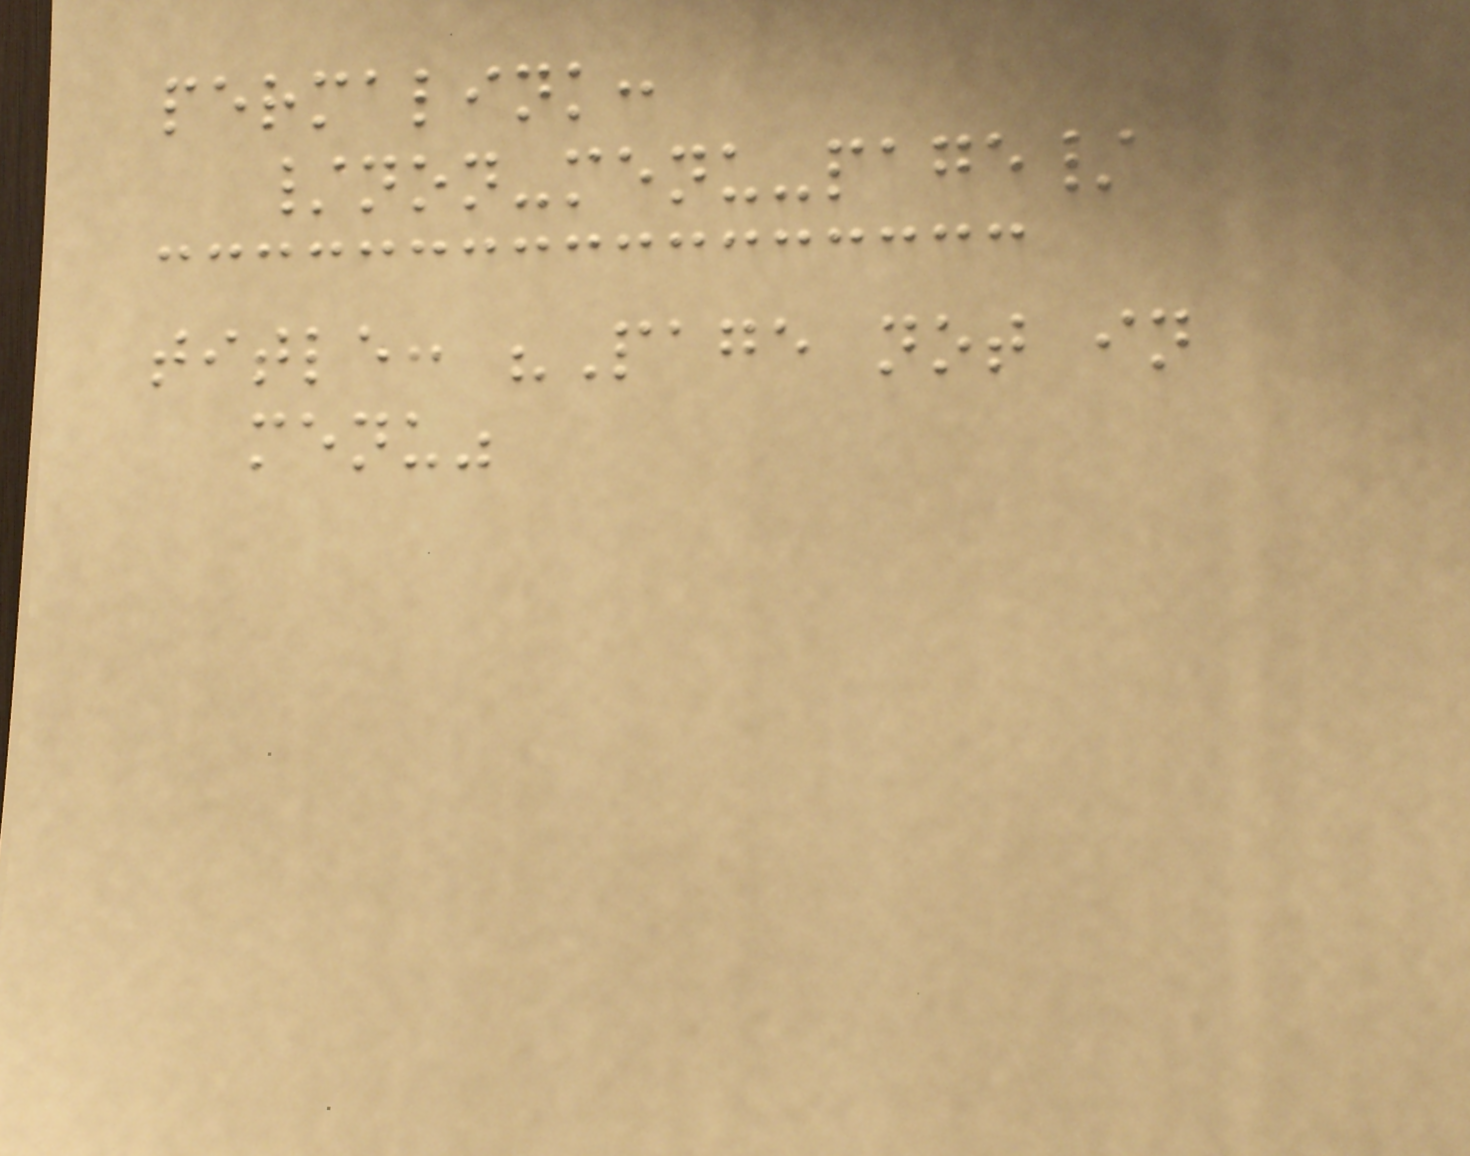permalink:
/non-menu-page/
title: "Page not in
menu"
